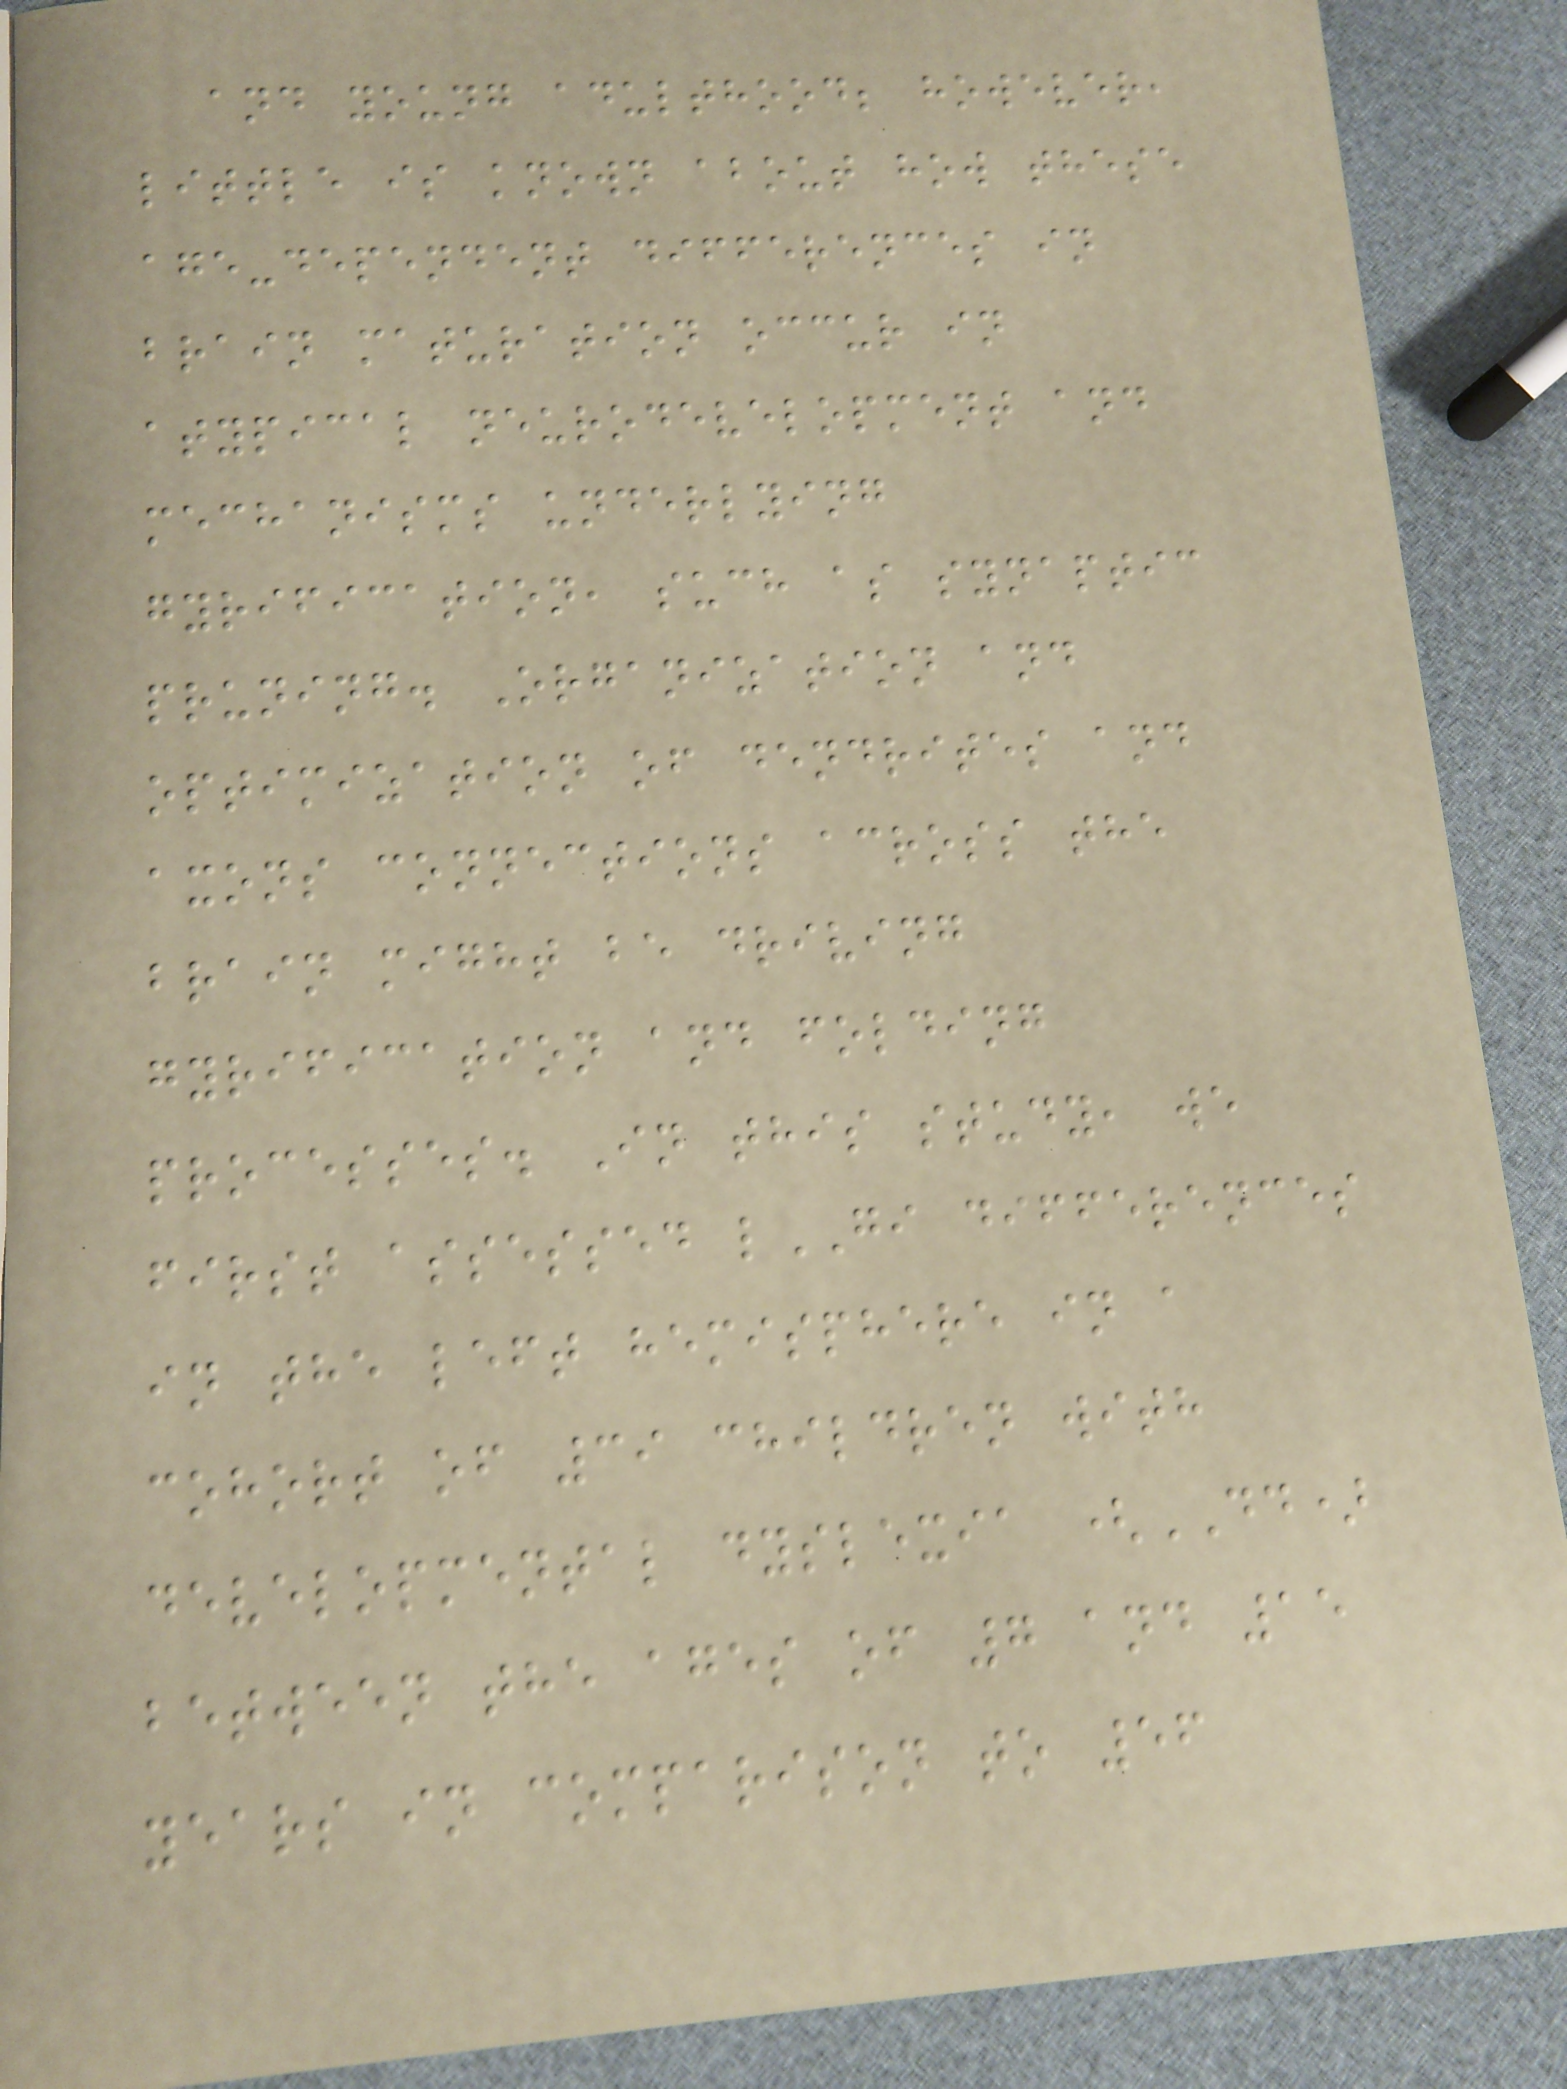and young adulthood; however,
little is known about how these
age-dependent differences in
brain maturation occur in
atypical neurodevelopment and
mechanisms underlying
gyrification, such as synaptic
pruning. Organization and
optimization of dendrites and
axons connections across the
brain might be driving
gyrification and folding
processes. In this study, we
first assessed lGI differences
in the left hemisphere in a
cohort of 39 children with
developmental dyslexia (DD)
between the ages of 7 and 15
years in comparison to 56
